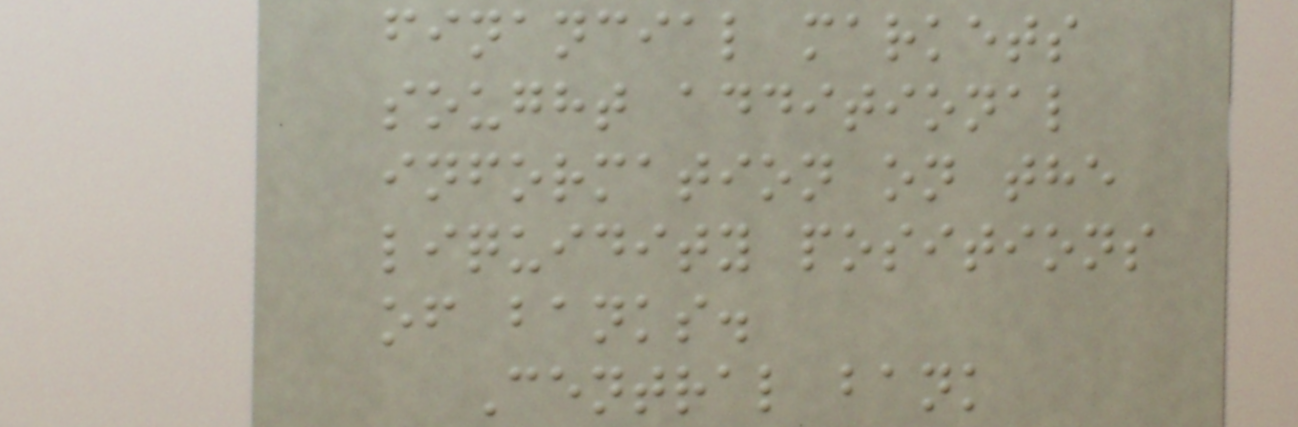financial markets
sought additional
information on the
liquidity positions
of banks.
Central bank
